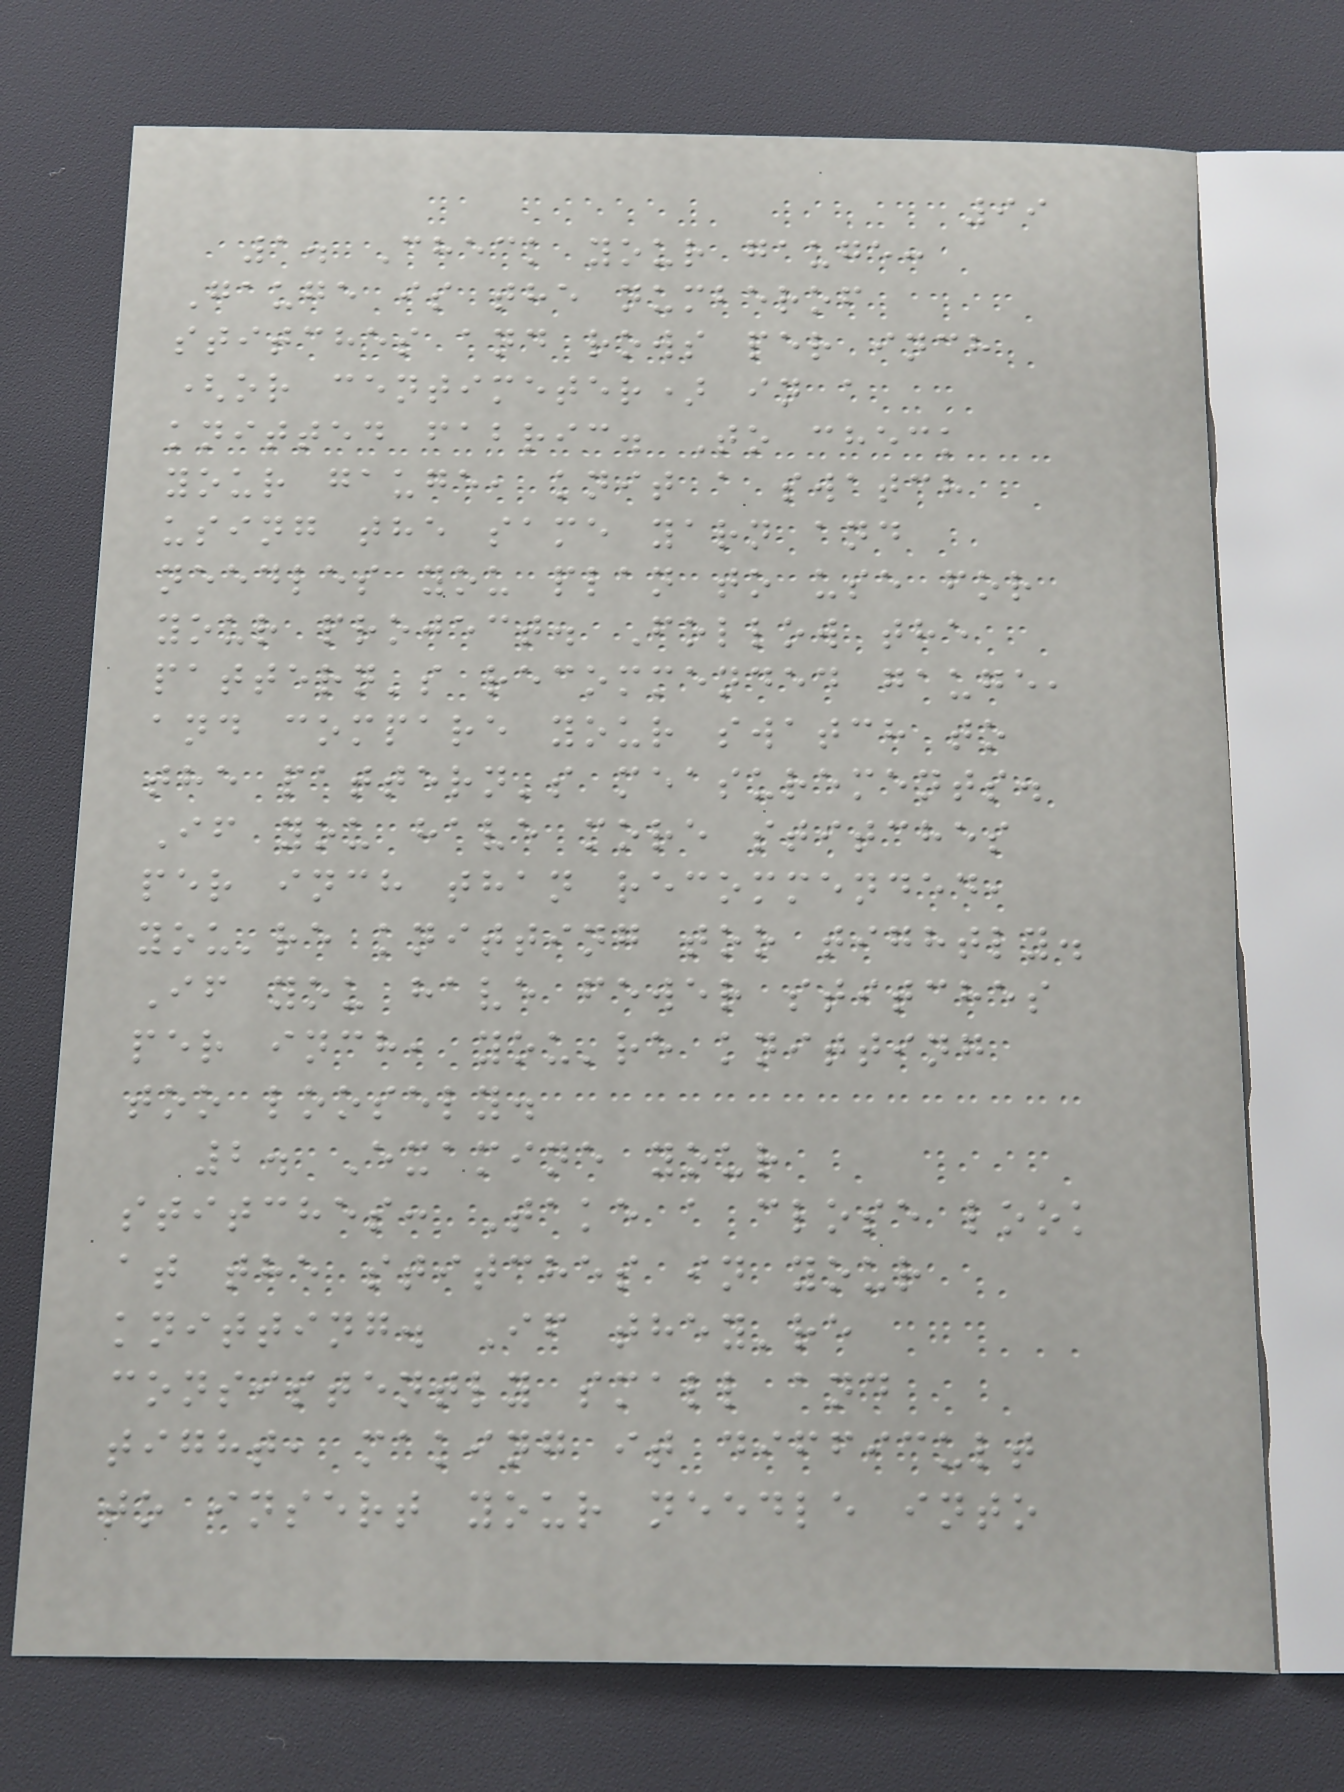99
1. Check your gauge:
Gauge is the numberof
stitches and rows per inch
(or centimeter) in a
knitted fabric. To check
your gauge, knit a swatch
using the same yarn and
needles you plan to use for
your project. Follow the
pattern's recommended gauge,
and compare your swatch to
the pattern's measurements.
If you have more stitches
per inch than recommended,
you're knitting too tightly.
If you have fewer stitches
per inch, you're knitting
too loosely.
2. Examine your
stitches: Take a close look
at the stitches in your
knitting. If they're
consistently small and
tight, making it difficult
to insert your needle into
